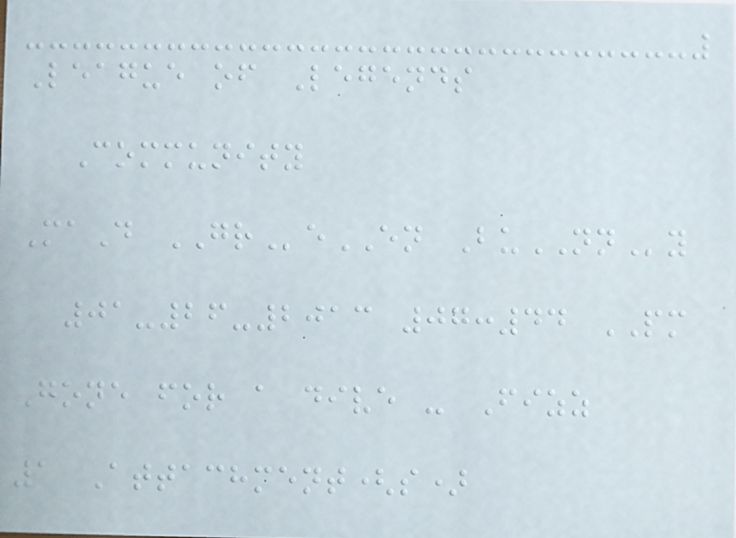League of Legends
Community
MaD GReEN BuNNy
01-26-2013 07:44 PM
Gone for a dive - Fizz
1 Attachment(s)
